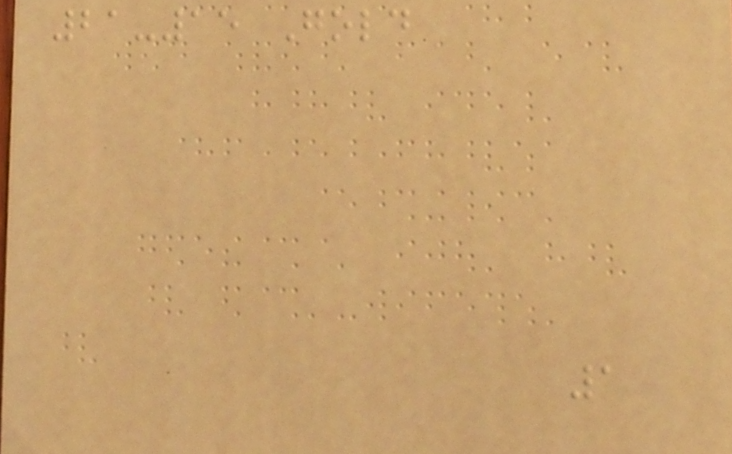21-15 Gold
1
